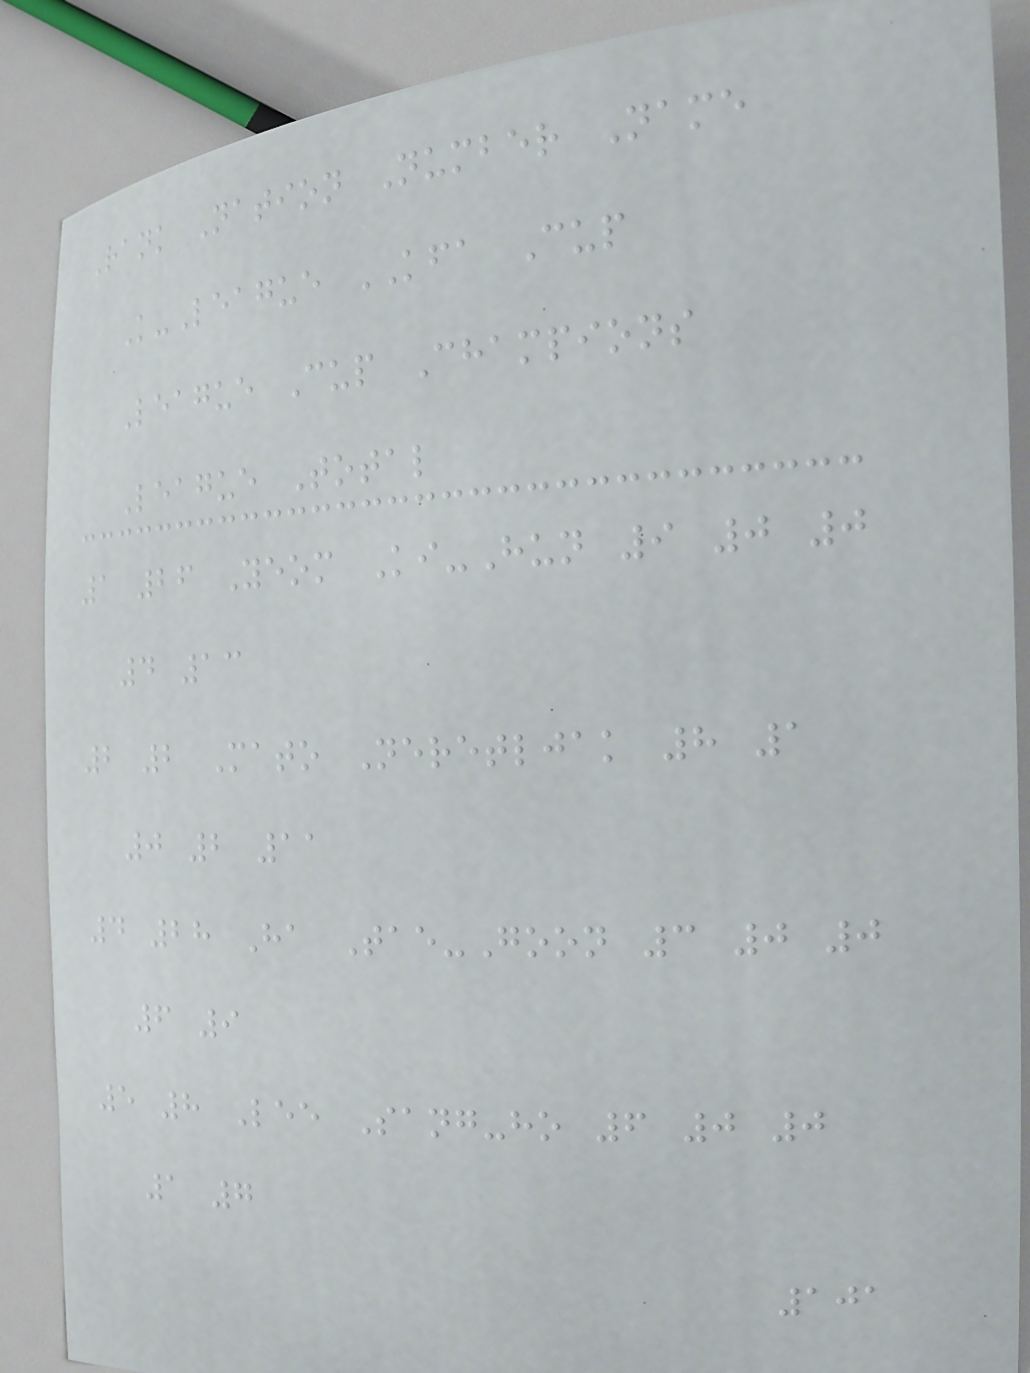Rank Nation Number Name
K-League KFA Cup
League Cup Champions
League Total
1 26 Yeom Ki-Hun 9 0 0
4 13
2 2 Mato Neretljak 8 1
0 2 11
4 28 Ha Tae-Goon 3 0 0
6 9
5 8 Lee Sang-ho 6 0 0
1 7
101
